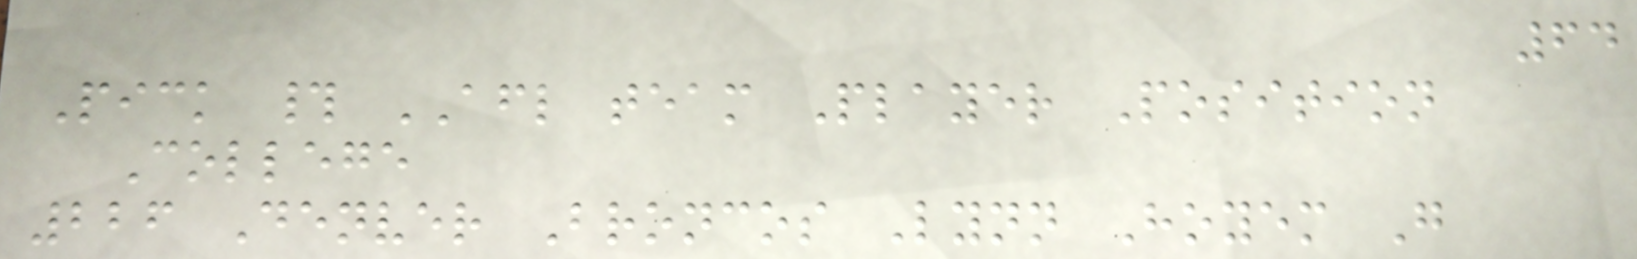64
Pick # AFL team Player Position
College
226 Denver Broncos Lynn Hoyem G
